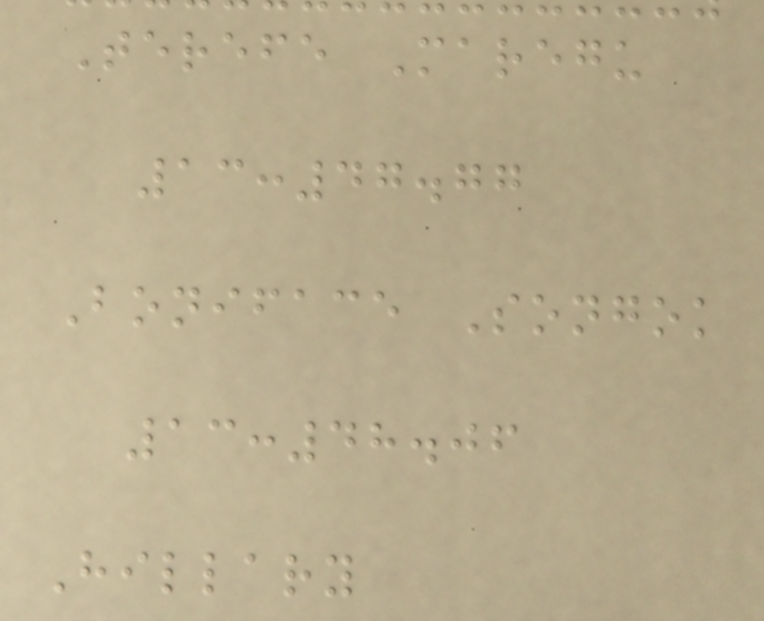Terefe Maregu
13:47.77
Boniface Songok
13:48.06
Hillary
